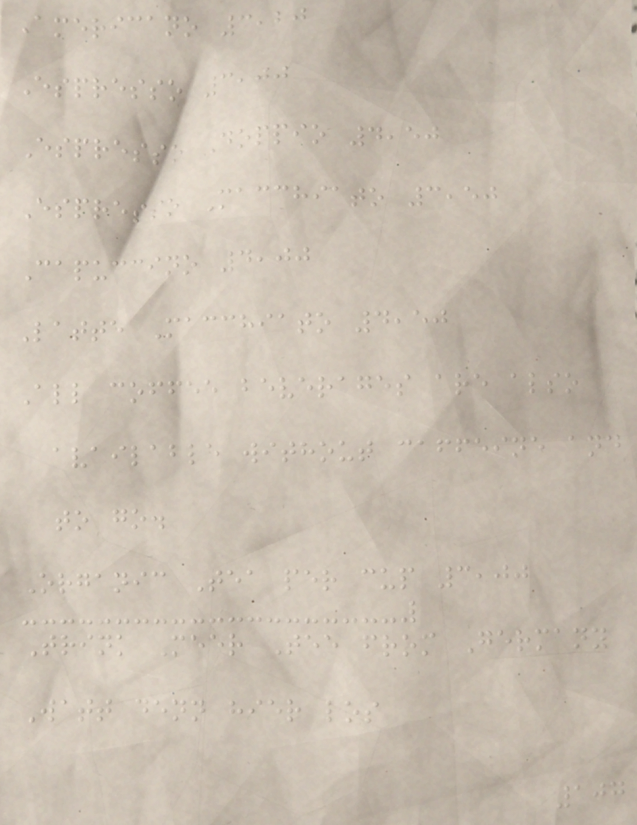Americano 3,20
Espresso 3,00
Espresso Doppio 4,50
Espresso Macchiato 3,50
Capuccino 4,00
Latte Macchiato 4,50
All coffee beverages are also
available without caffeine and
to go.
Organic Tea per cup 3,00
Trink Meer Tee from Germany
Watt denn hier los
107
